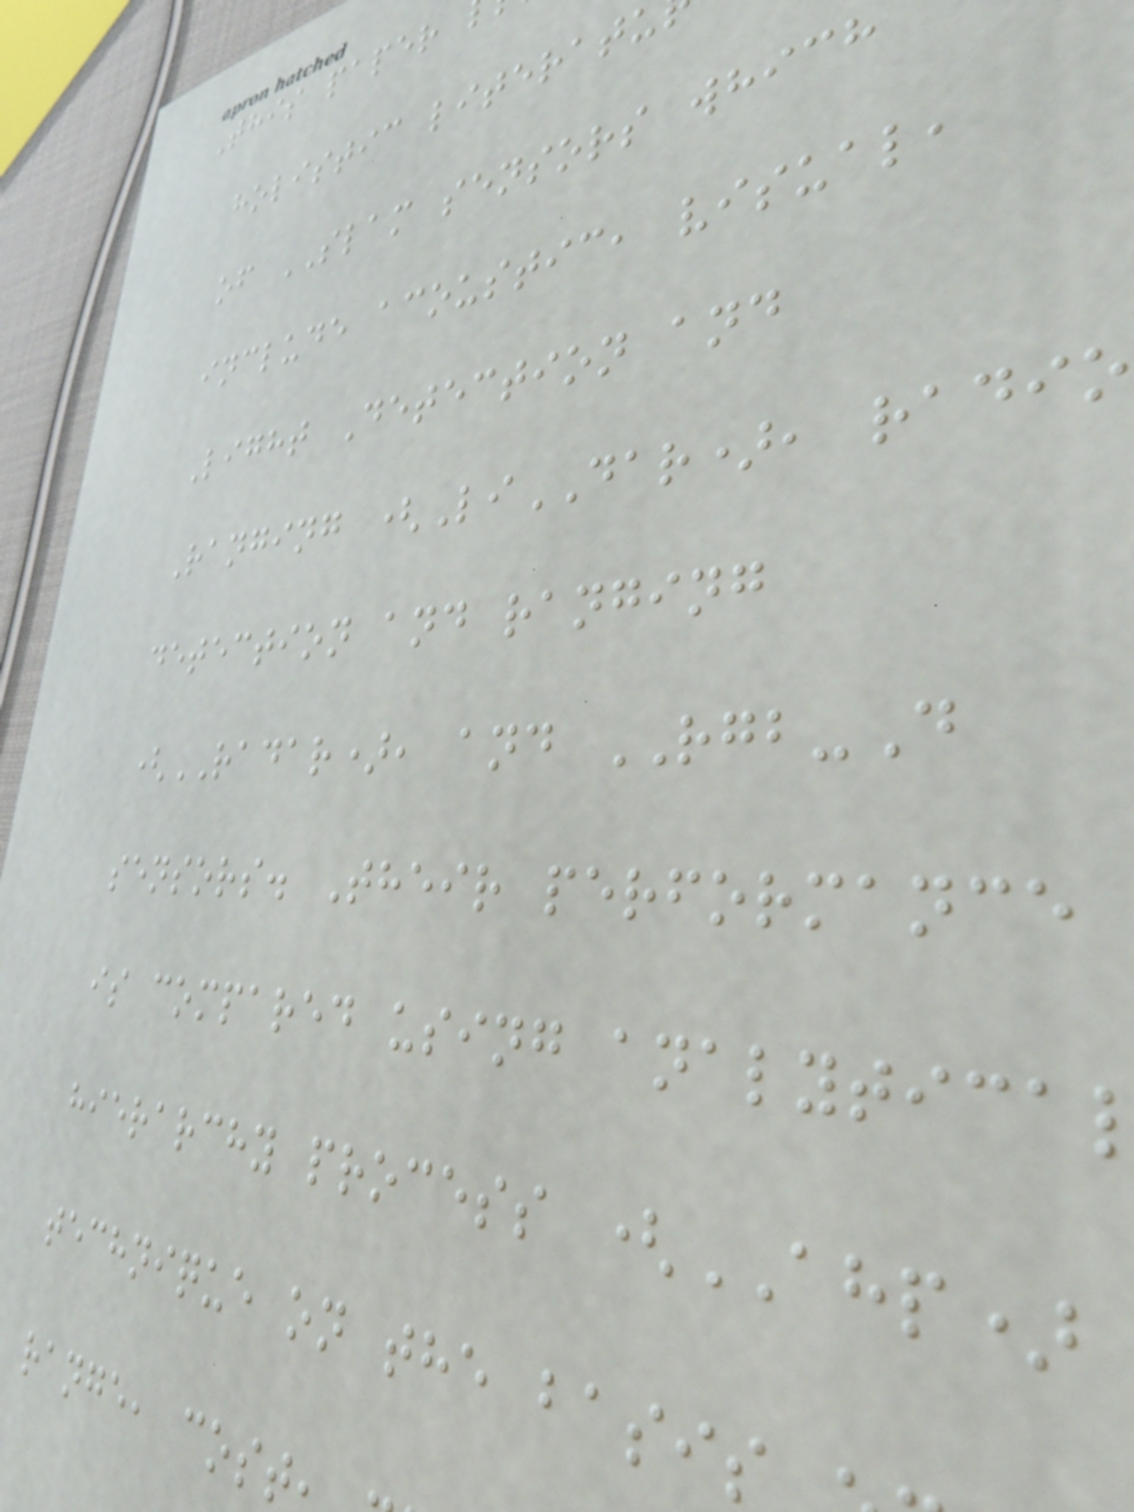This paper
holistic literatu
of SLAM sensors which
include acoustic, visual,
Light Detection and
Ranging (LiDAR), radio
detection and ranging
(RADAR), and RGB-D
sensors. Their performance
is compared using analytica
hierarchy process (AHP)
technique on the basis
range, cost
